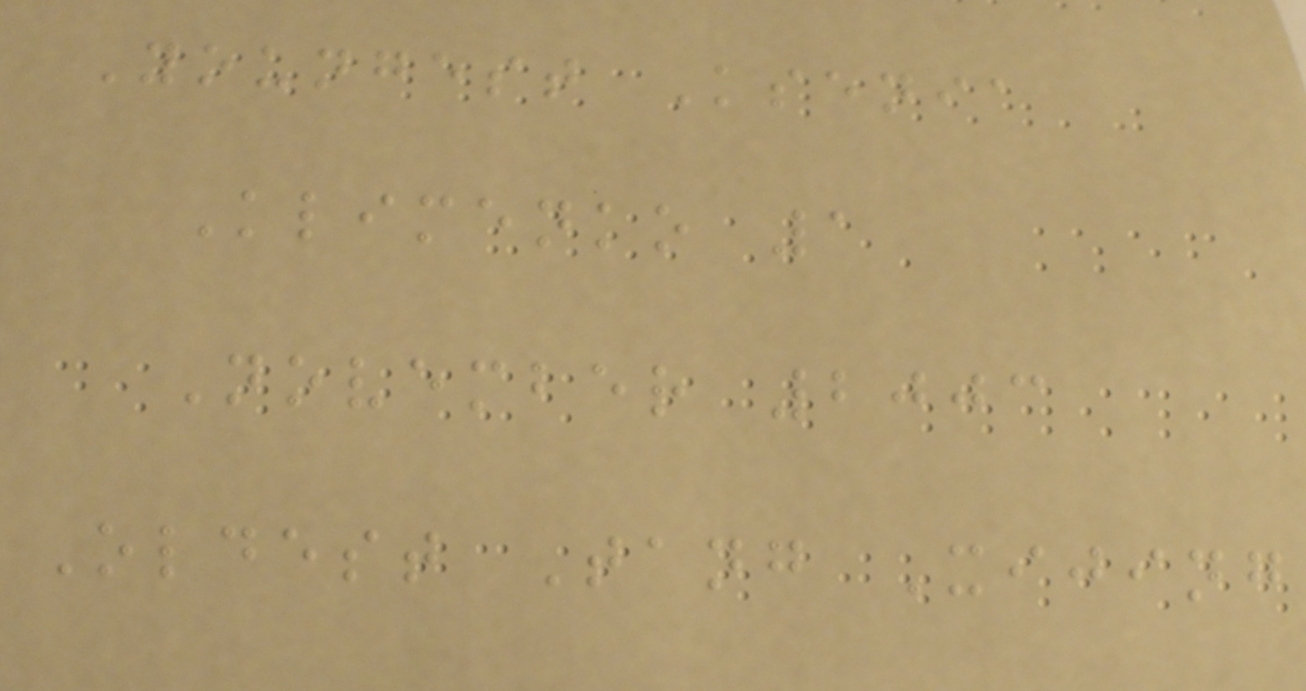Youngest Ksenia
Klimenko 1
November 2003
Oldest Tang Xijing
